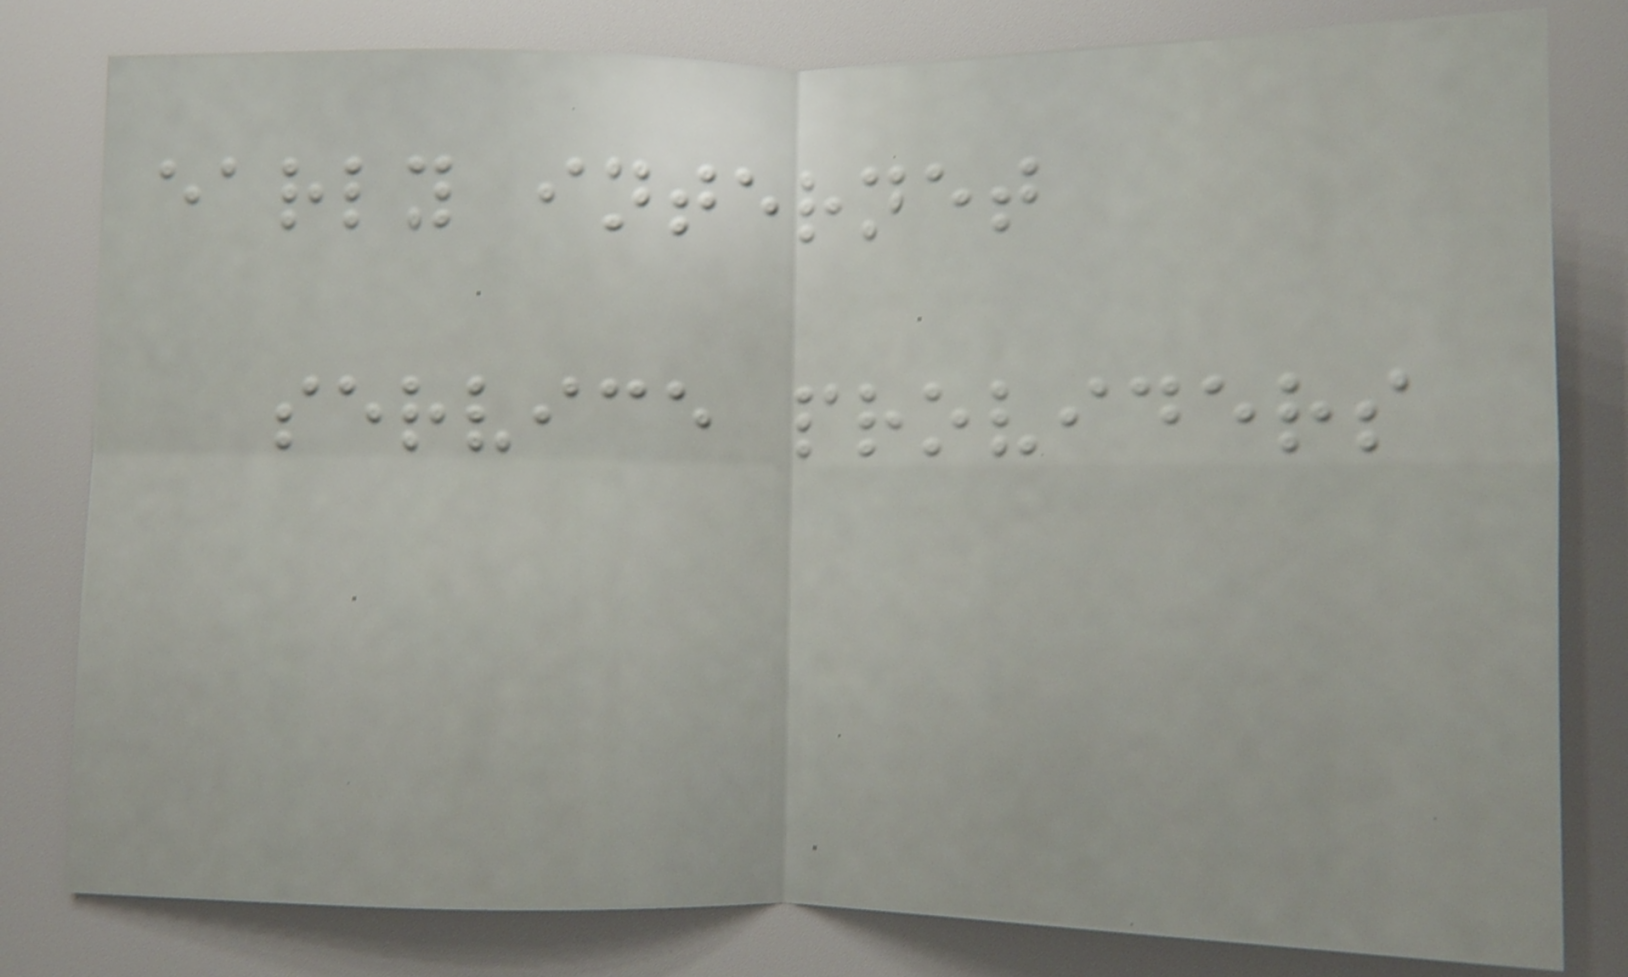early internet
service providers
